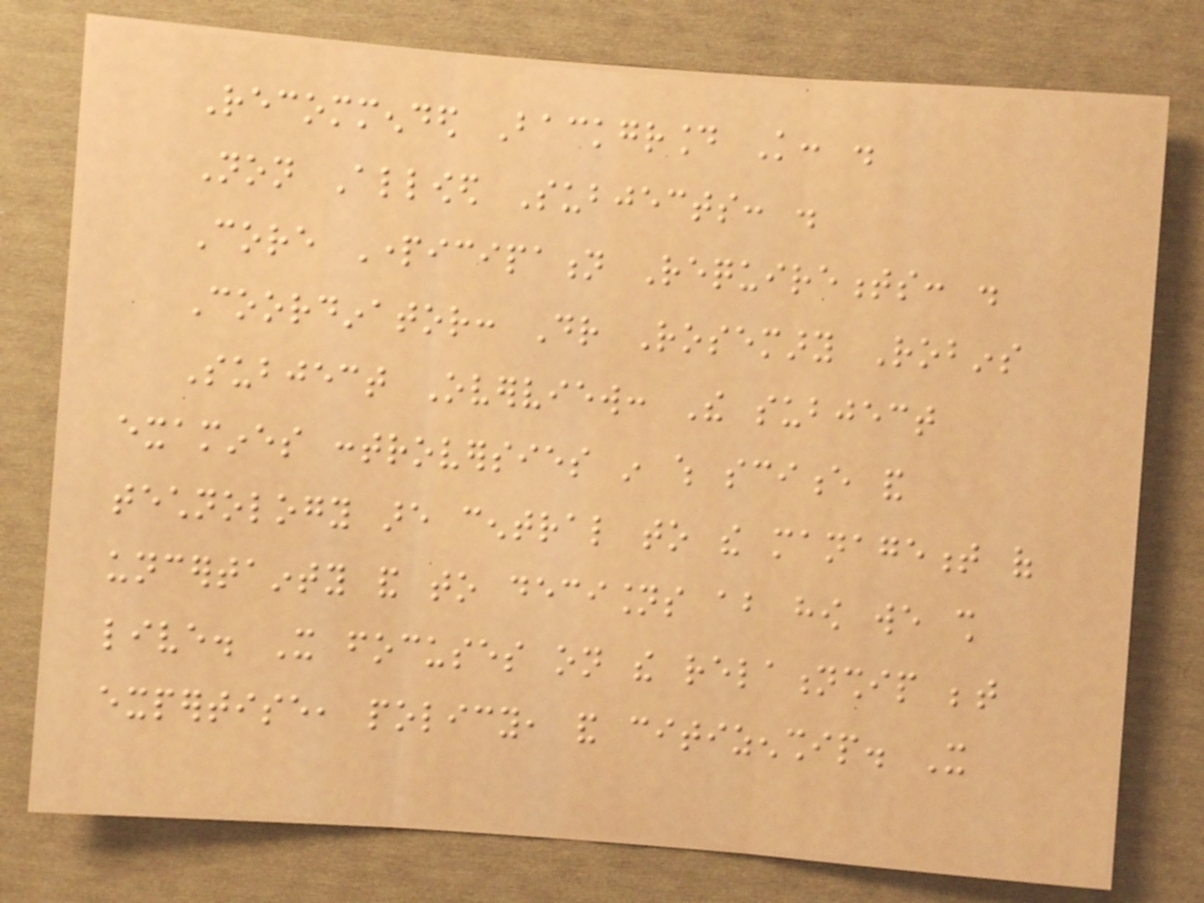Recommended Background Knowledge: .
Non Allowed Subjects: .
Core Participation Requirements: .
Coordinator: Dr Rosemary Robins
Subject Overview: The subject
examines controversies in which science and
technology are central to the management of
uncertainty and to decisions about how we shall
live. It focuses on the relationship between
expertise, policy, and citizenship. It
